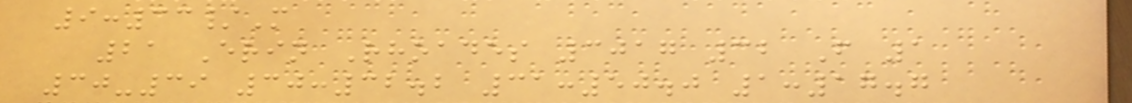9:33/M
21 Erin Rhoades 3017 32 F 1
30-39 30:32.2 31:50.0 1:17.7
